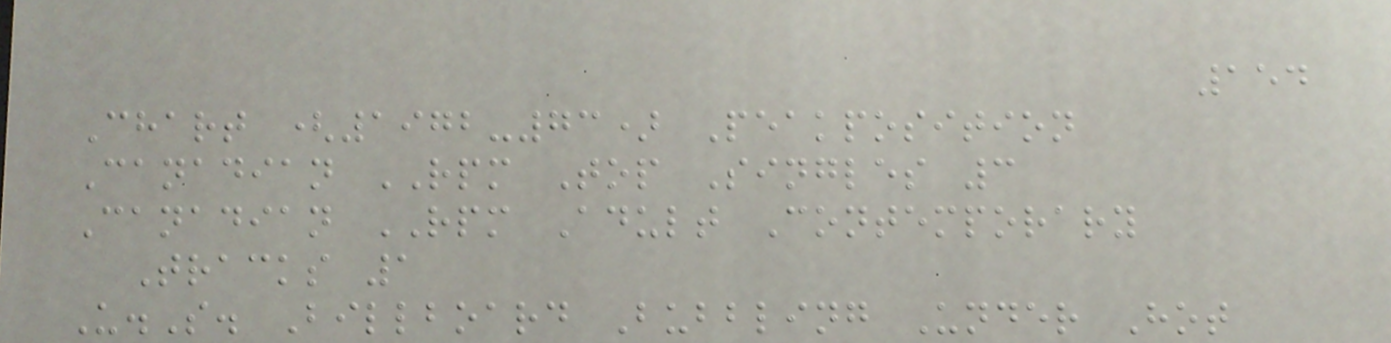154
Chart (1972-73) Peakposition
Canadian RPM Top Singles 3
Canadian RPM Adult Contemporary
Tracks 1
U.S. Billboard Bubbling Under Hot
